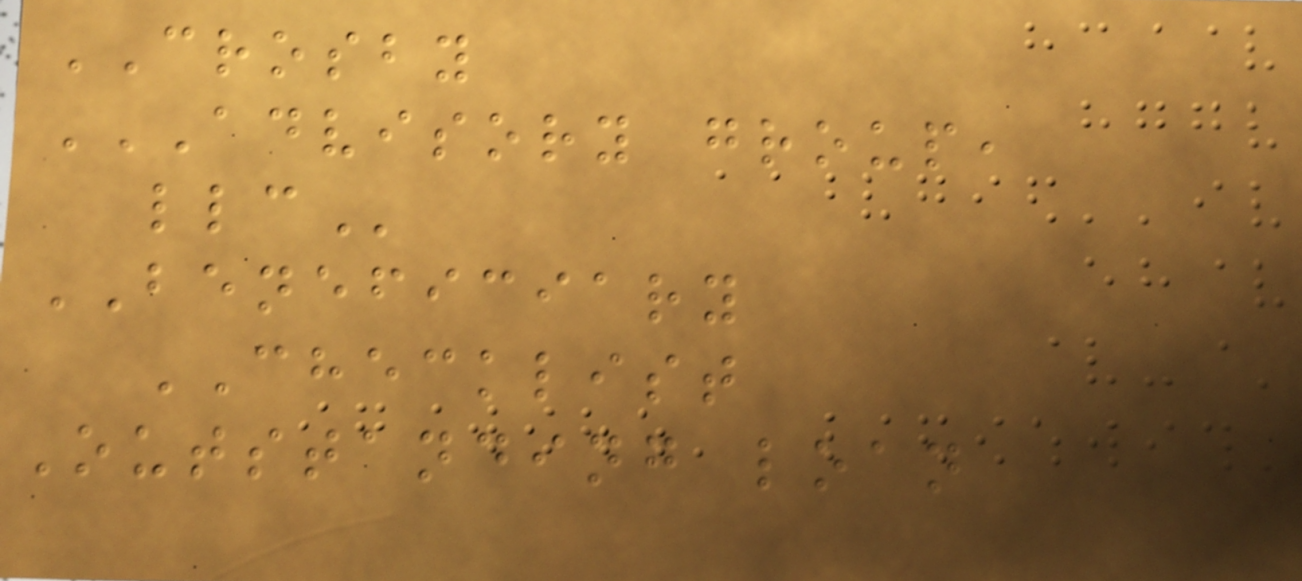CROSBY
ADVISORY GROUP,
LLC
BENEFICIARY
CHECKLIST
Outstanding loan
